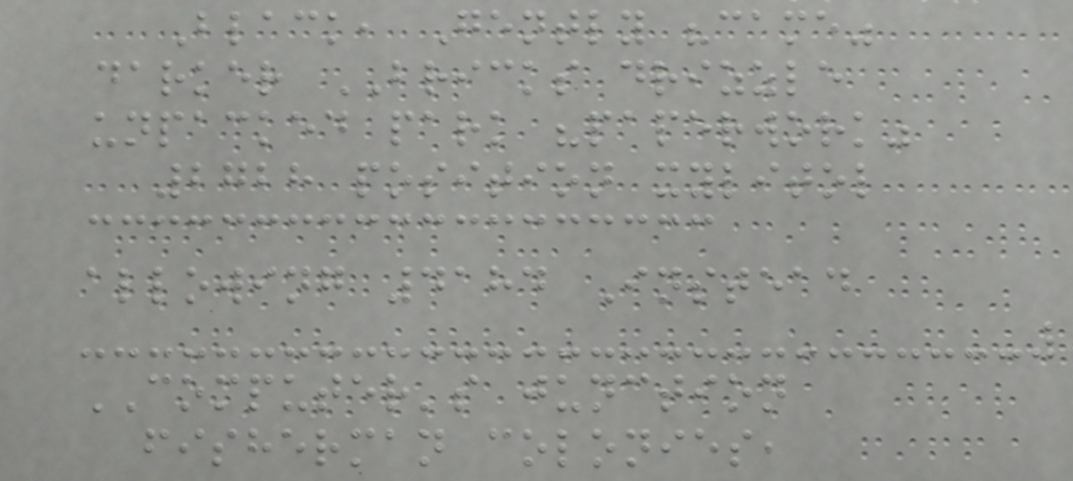Black, Gently "came"
darker BRICKS drizzle
unpacked park "paperwork"
2728 position xylitol
allowing 4184 Instead
COMPUTER's junction
fisherman colonies,
